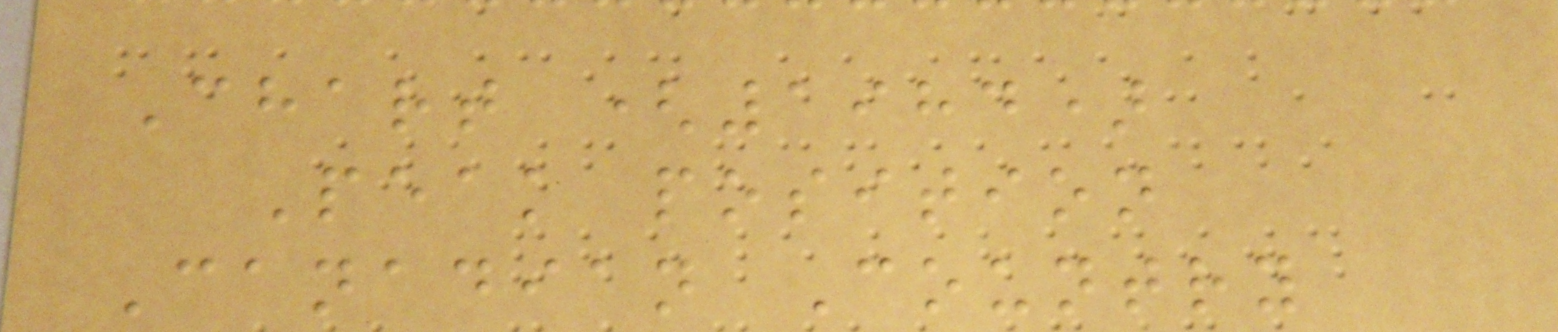Chart (1984)
Peak position
Canadian Country
